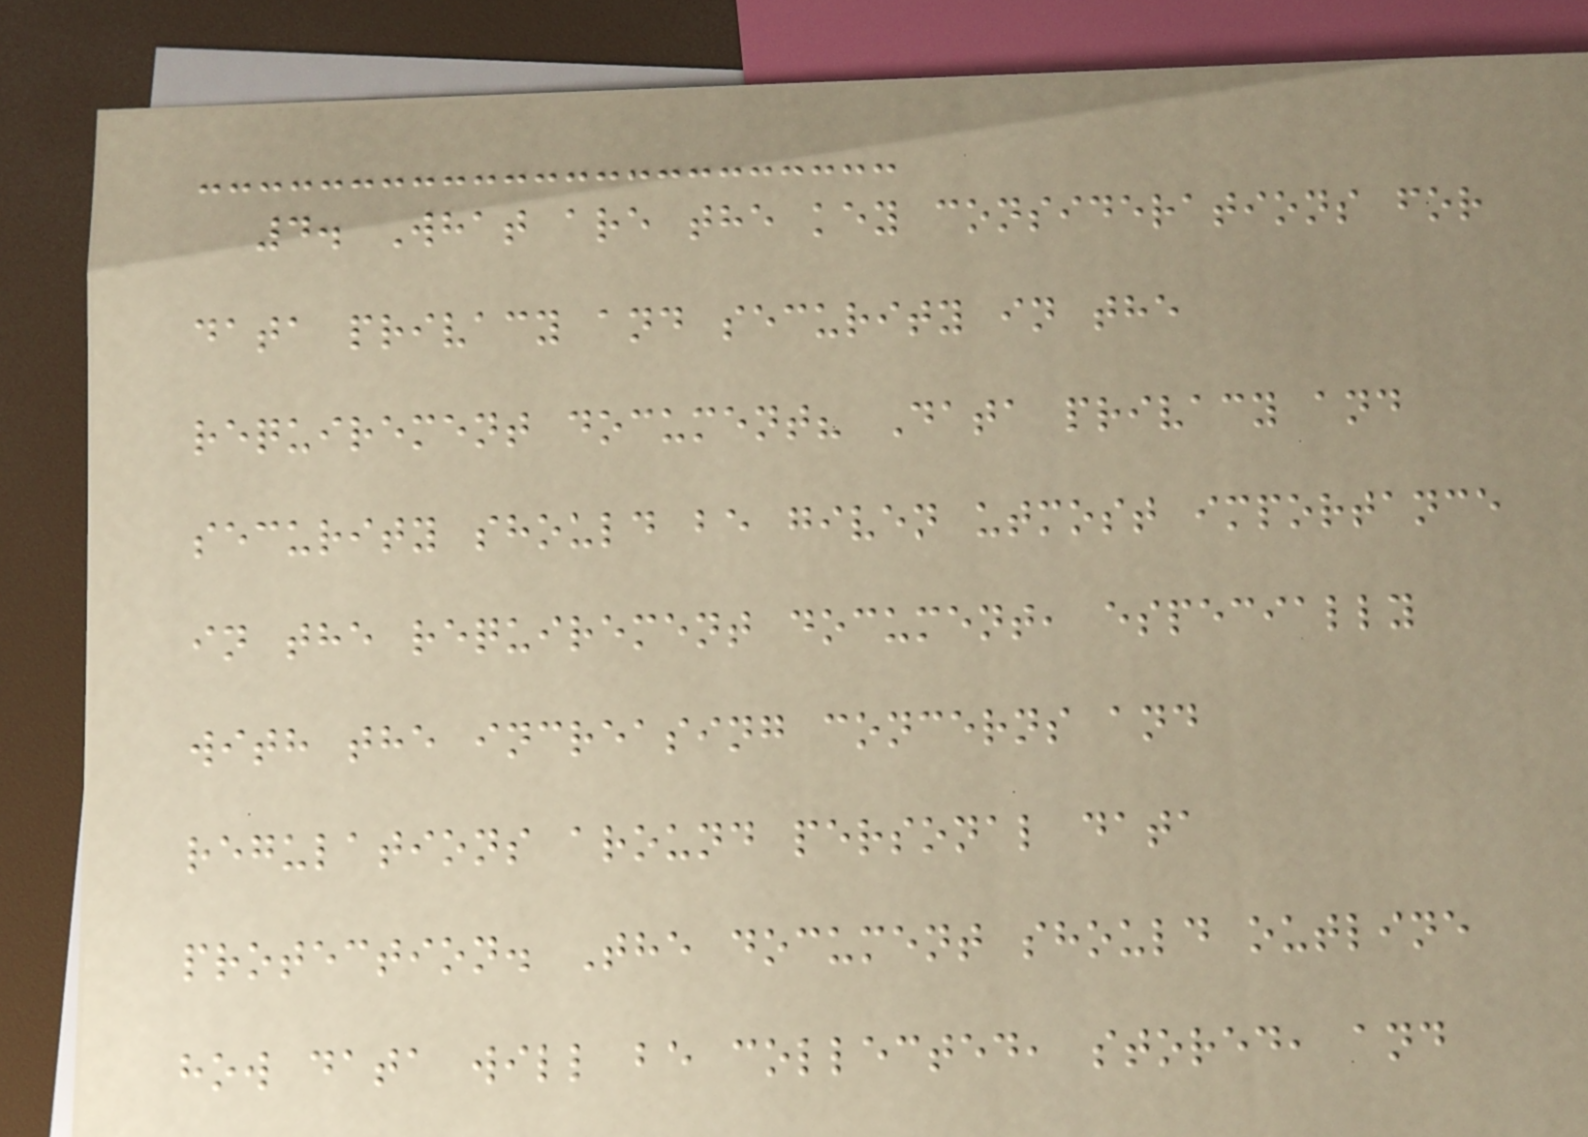4. What are the key considerations for
data privacy and security in the
requirement document? Data privacy and
security should be given utmost importance
in the requirement document, especially
with the increasing concerns and
regulations around personal data
protection. The document should outline
how data will be collected, stored, and
